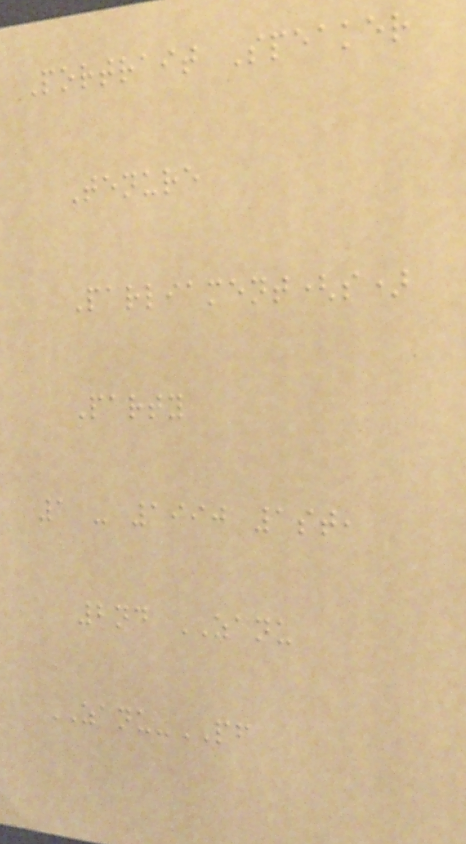Portrait Speaker
Tenure
Parliament(s)
Party
1 - 1990 1st,
2nd ZANU
ZANU-PF
